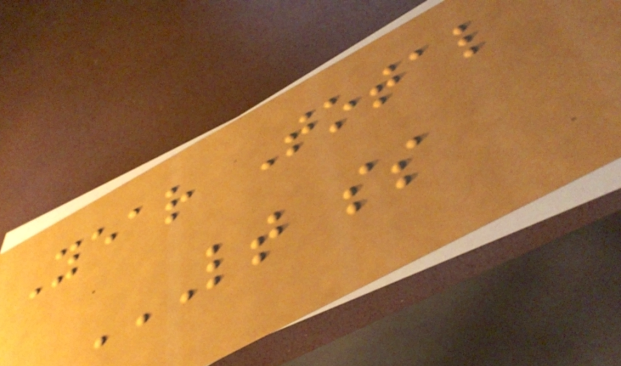Year Total
LT SS
